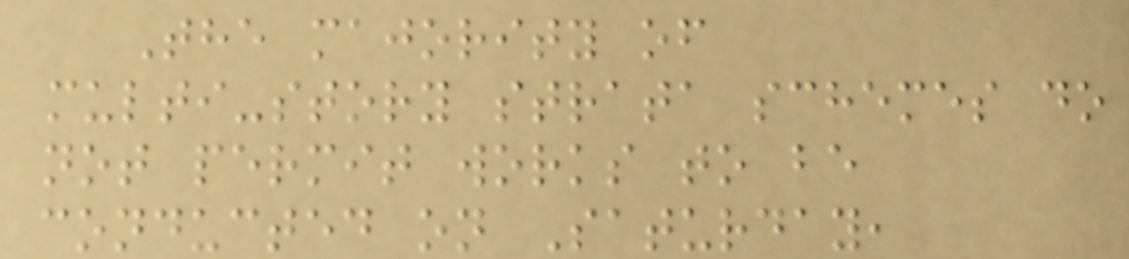The majority of
multi-story strata schemes do
not permit works to be
conducted on Saturday,
